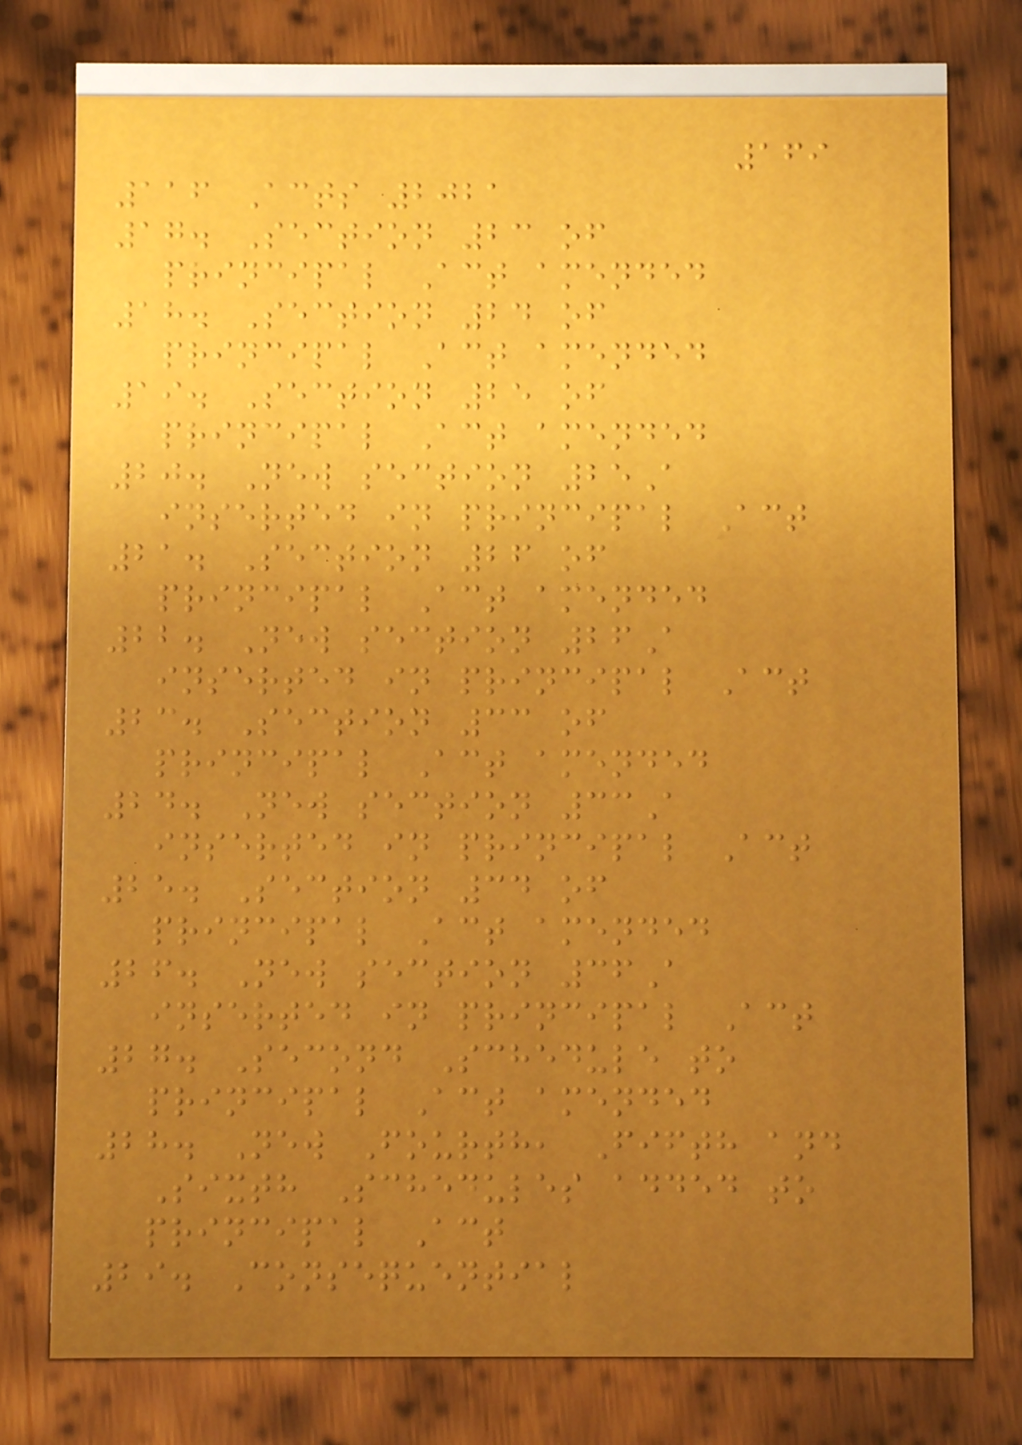169
116 Acts 2021
17. Section 23 of
principal Act amended
18. Section 24 of
principal Act amended
19. Section 25 of
principal Act amended
20. New section 25A
inserted in principal Act
21. Section 26 of
principal Act amended
22. New section 26A
inserted in principal Act
23. Section 33 of
principal Act amended
24. New section 33A
inserted in principal Act
25. Section 34 of
principal Act amended
26. New section 36A
inserted in principal Act
27. Second Schedule to
principal Act amended
28. New Fourth, Fifth and
Sixth Schedules added to
principal Act
29. Consequential
